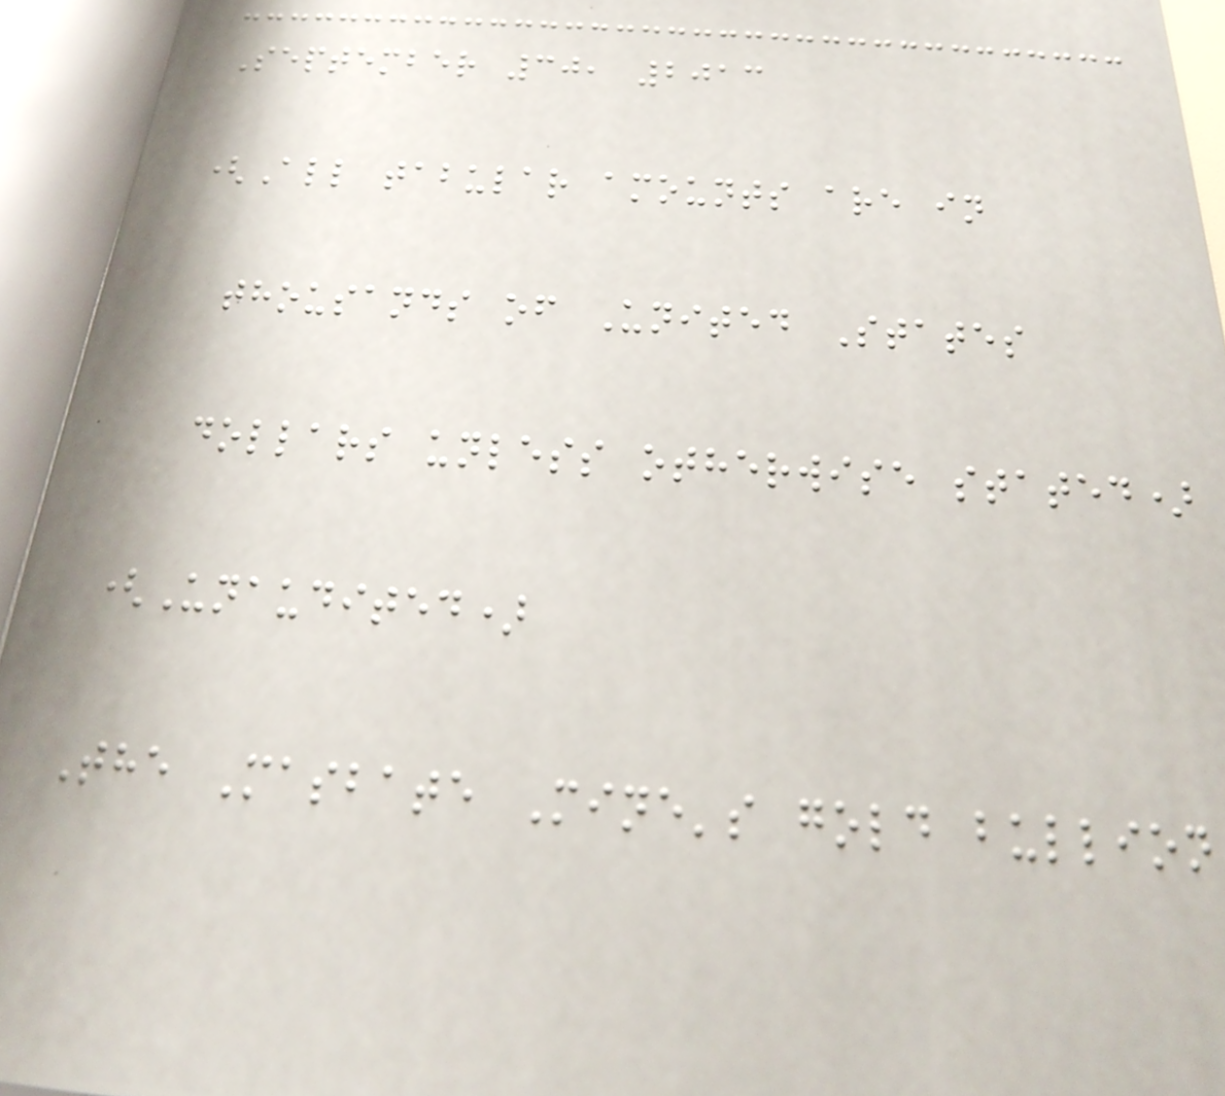September 30, 2013
(All tabular amounts are in
thousands of United States
dollars unless otherwise stated)
(Unaudited)
The Masbate Mine's gold bullion
